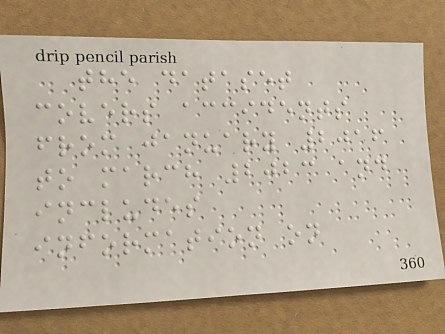the dataset
covers accidents
from january 2016
to march 2023 and
includes
information on
